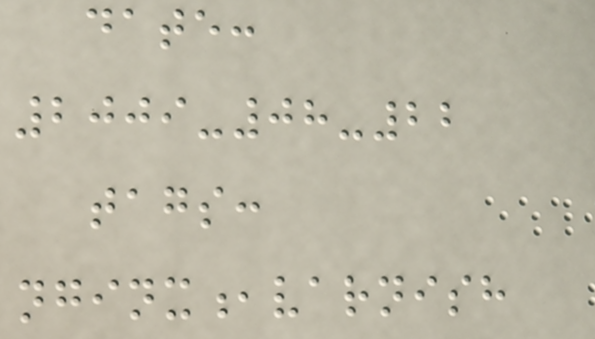date:
2009-08-22
tags:
nginx,varnish
